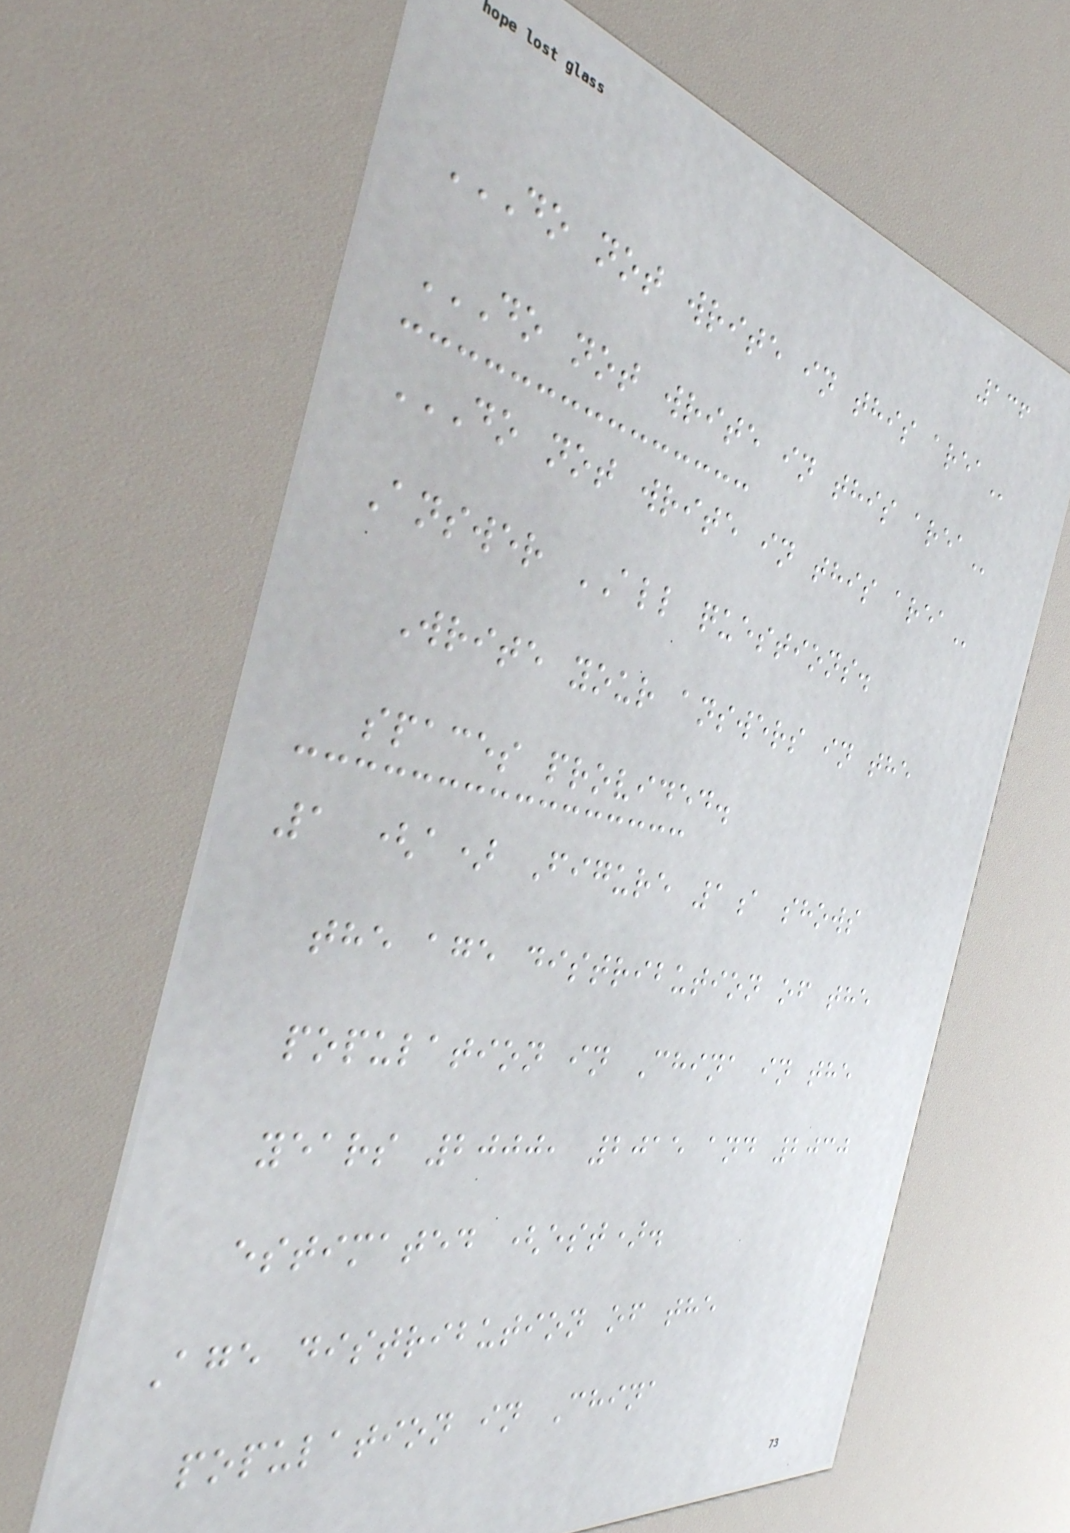136
DO NOT WRITE IN THIS AREA
DO NOT WRITE IN THIS AREA
DO NOT WRITE IN THIS AREA
Answer ALL questions.
Write your answers in the
spaces provided.
1 (a) Figure 1a shows
the age distribution of the
population in China in the
years 2000, 2015 and 2030
estimated (est).
Age distribution of the
population in China
